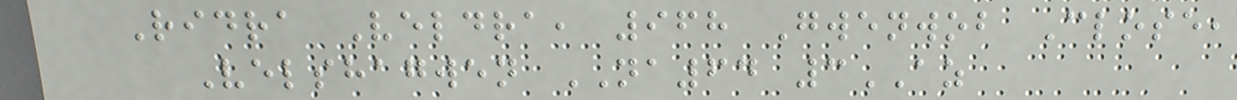Ridra Veldra, 968 Gwenwob Close,
Velshagwen NA64 3AZ
